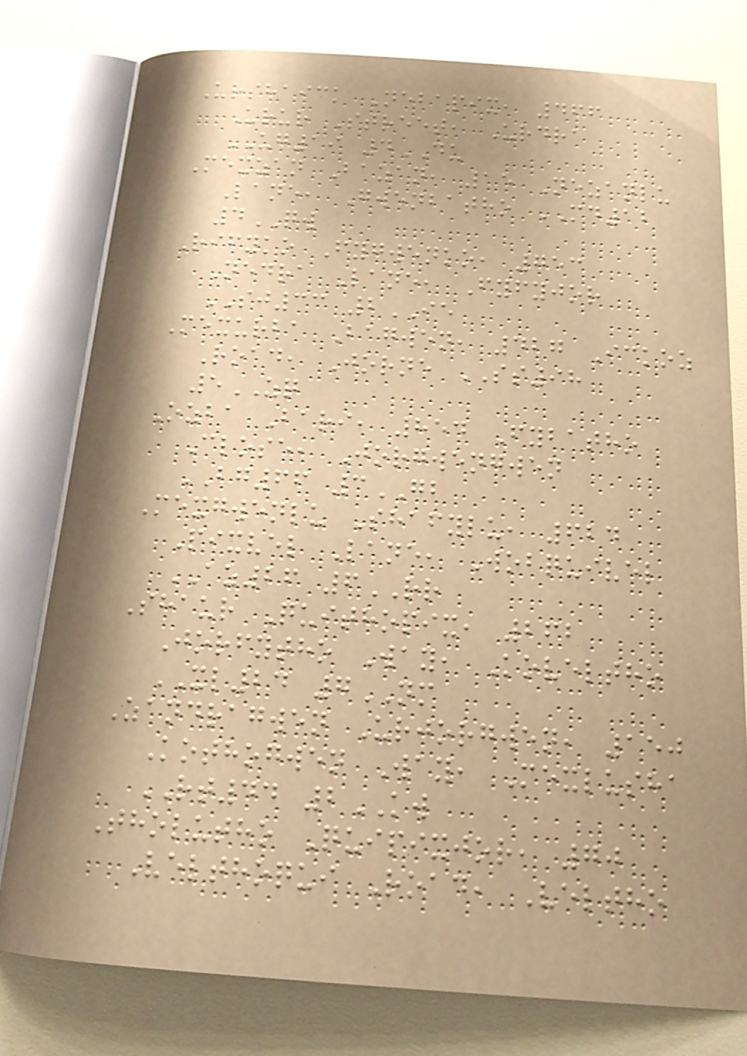Urshaick Nebapix, 466
Urur Street, Urdra
UG19 4DU
Mexzan Bazan, 15 Nezanlu
Lane, Gwenbatho MD12
4QW
Rifyko Fygwenko, 753
Nedra Lane, Fyfyjor
SJ33 2IE
Mexurba Bagwen, 427 Ickoz
Road, Jorne SS98
5ZQ
Ozba Bari, 854 Fybatho
Close, Jorgwengwen
BG66 3GB
Mexgwenlu Shafylu, 624
Pixvel Lane, Wobquivel
AZ26 6RR
Shaur Quithopix, 262
Jorfytho Way, Koveltho
XL24 7NM
Zandragwen Urjorgwen, 150
Kothogwen Way, Mexlusha
RT44 2KW
Tholutho Quipixjor, 70
Velthoqui Road, Veltho
